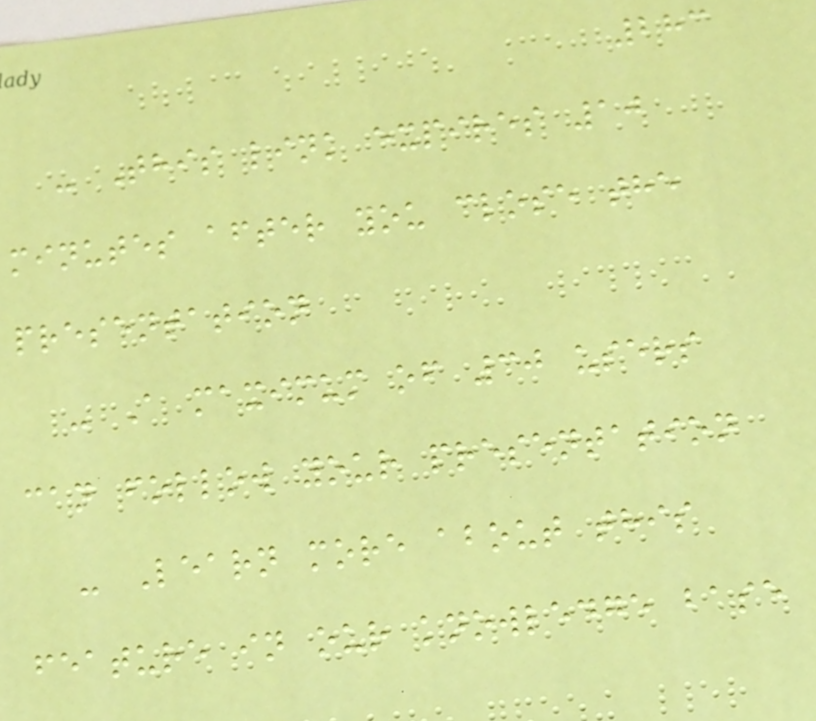283
- This link expires 10
minutes after you close the
presentation
- A maximum of 30 users
can follow your presentation
- Learn more about this
feature in our knowledge base
